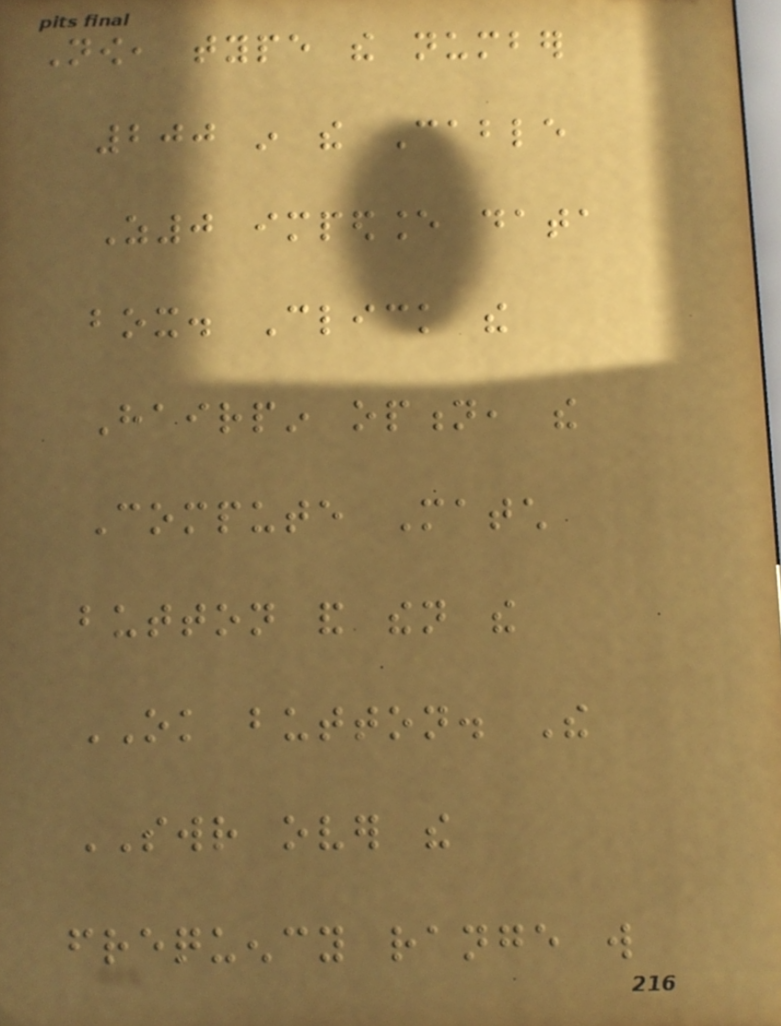Now, type the number
200 in the Cable
Z0 impedance data
box. Click the
Hairpin option, the
Compute Match
button and then the
OK button. The
SWR over the
frequency range will
